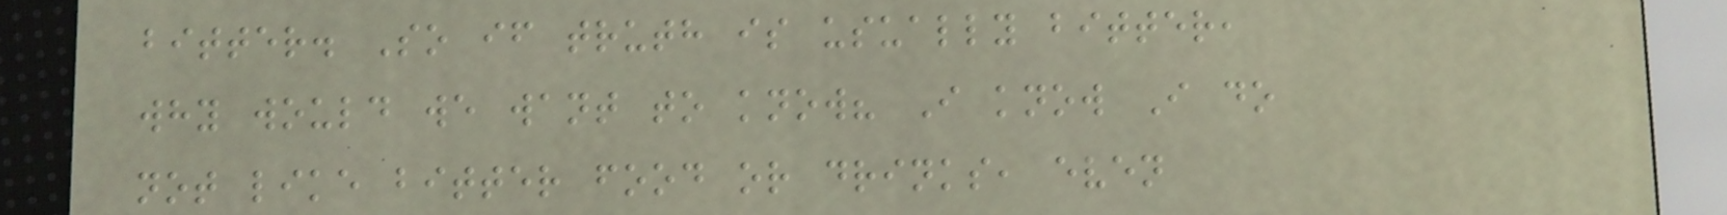bitter. So if truth is usually bitter,
why would we want to know? I know I do
not like bitter food or drinks, even
